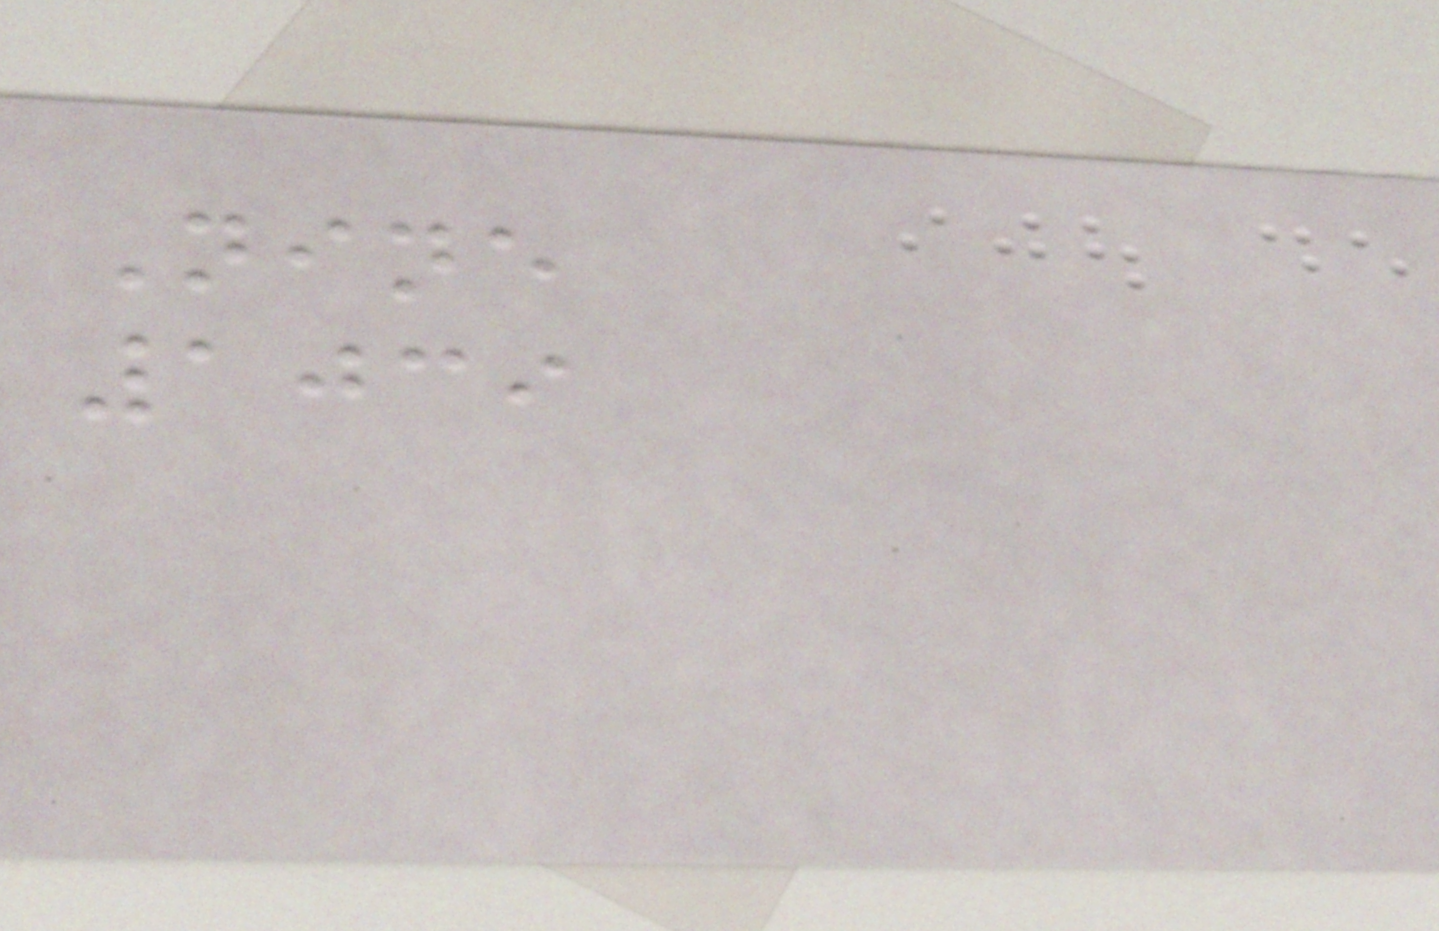Nine
1039
